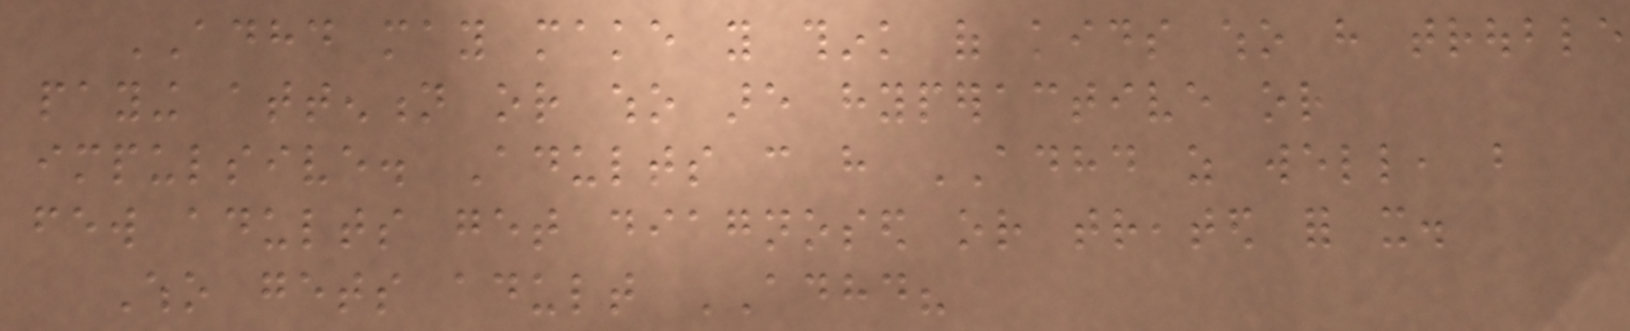ADHD may make you think of kids who have trouble
paying attention or who are hyperactive or
impulsive. Adults can have ADHD as well, but
few adults get diagnosed or treated for it.
Who gets adult ADHD?
